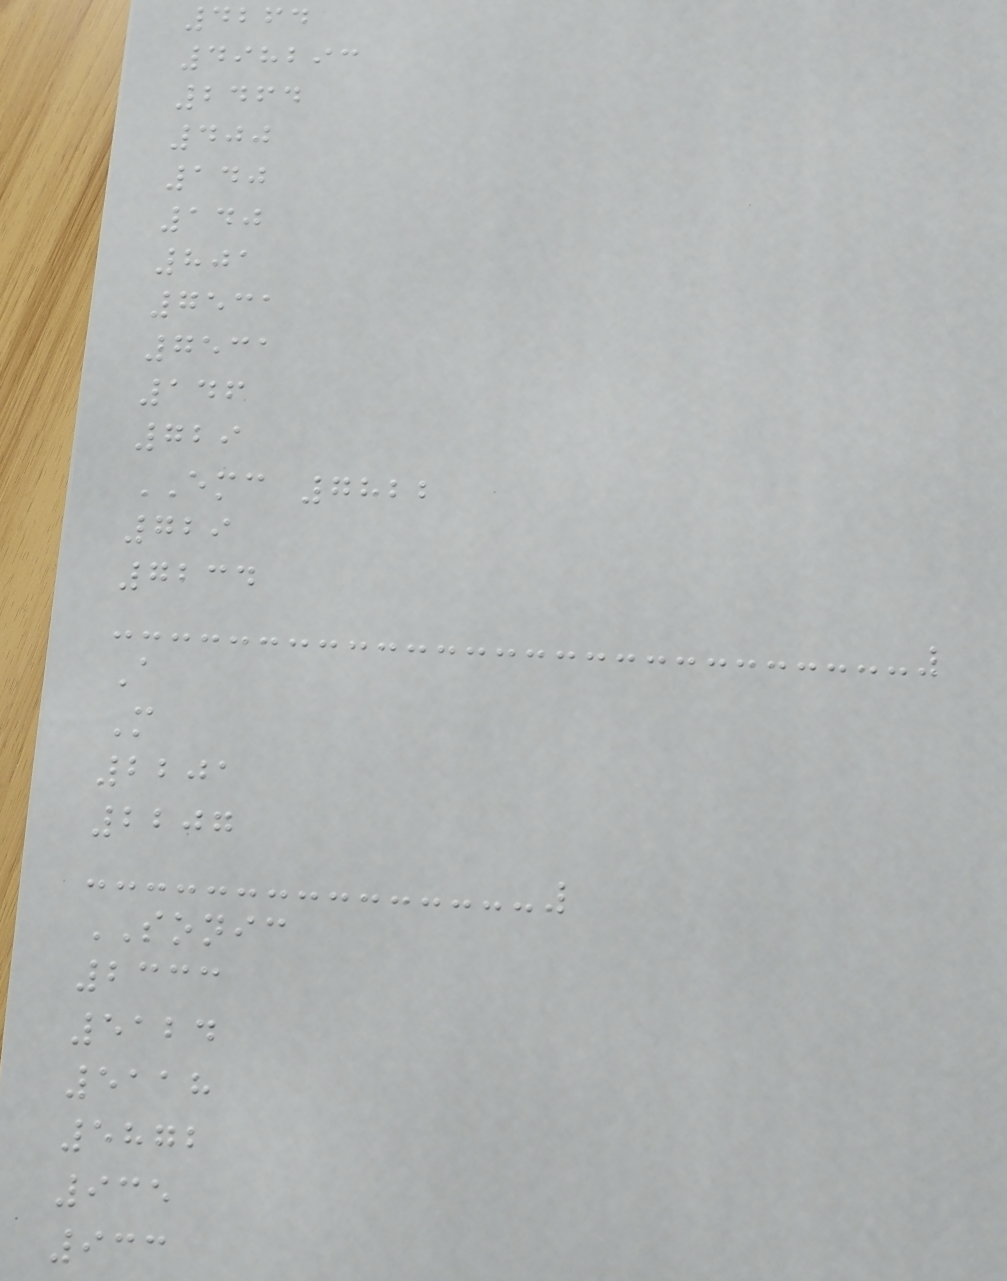4264
498293
2464
400
140
140
801
7531
7531
146
729
EMC 7822
729
7234
A
M
2201
2207
SONIC
2333
5124
5118
5872
935
933
